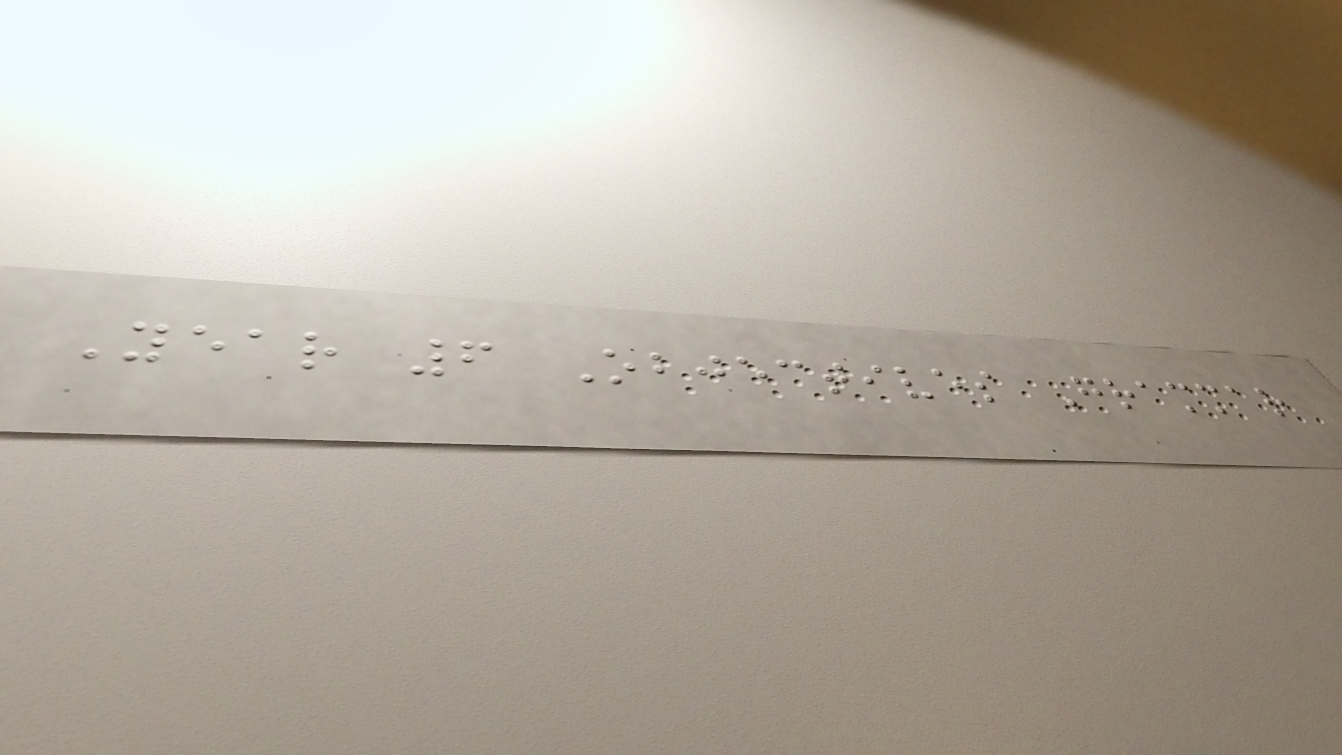Year 6 Objectives Grammar
